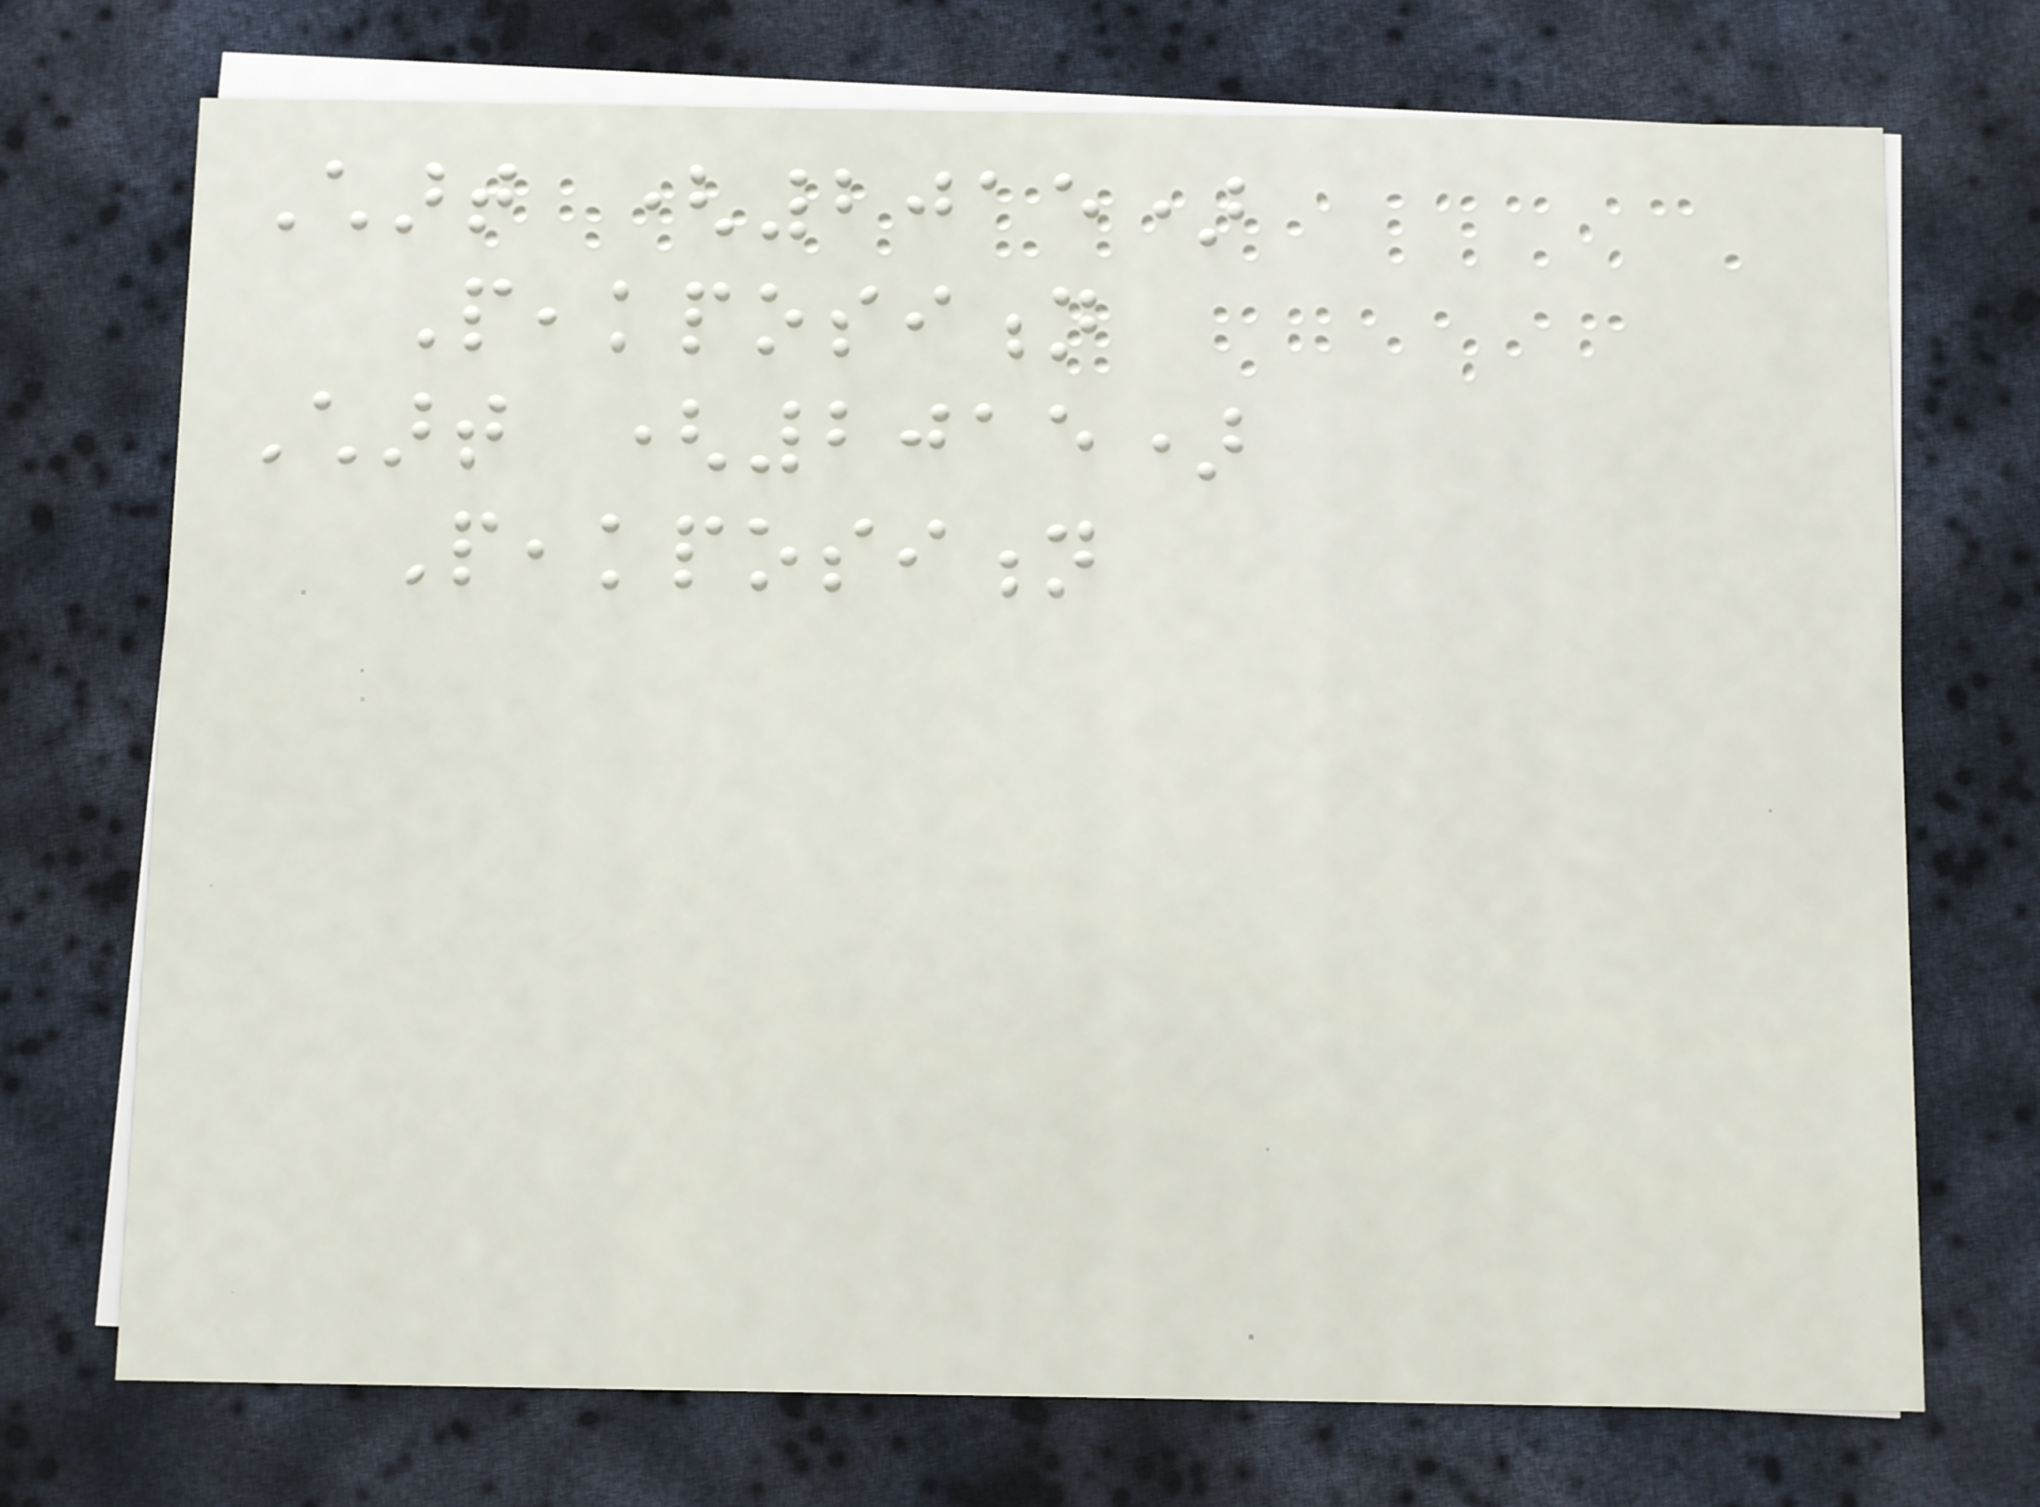Chart (2015)
Peakposition
Chart (2015)
Peakposition
